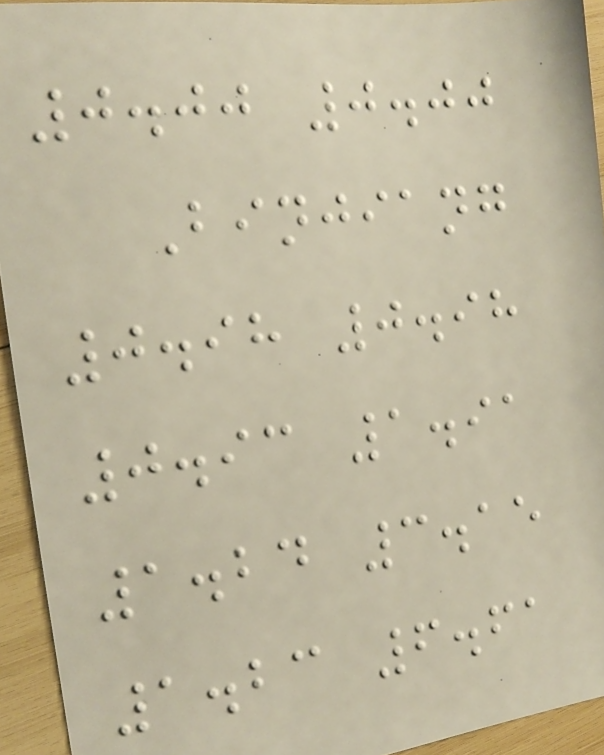0.00 0.00
Binjiang
0.98 0.98
0.93 1.91
1.24 3.15
1.23 6.61
